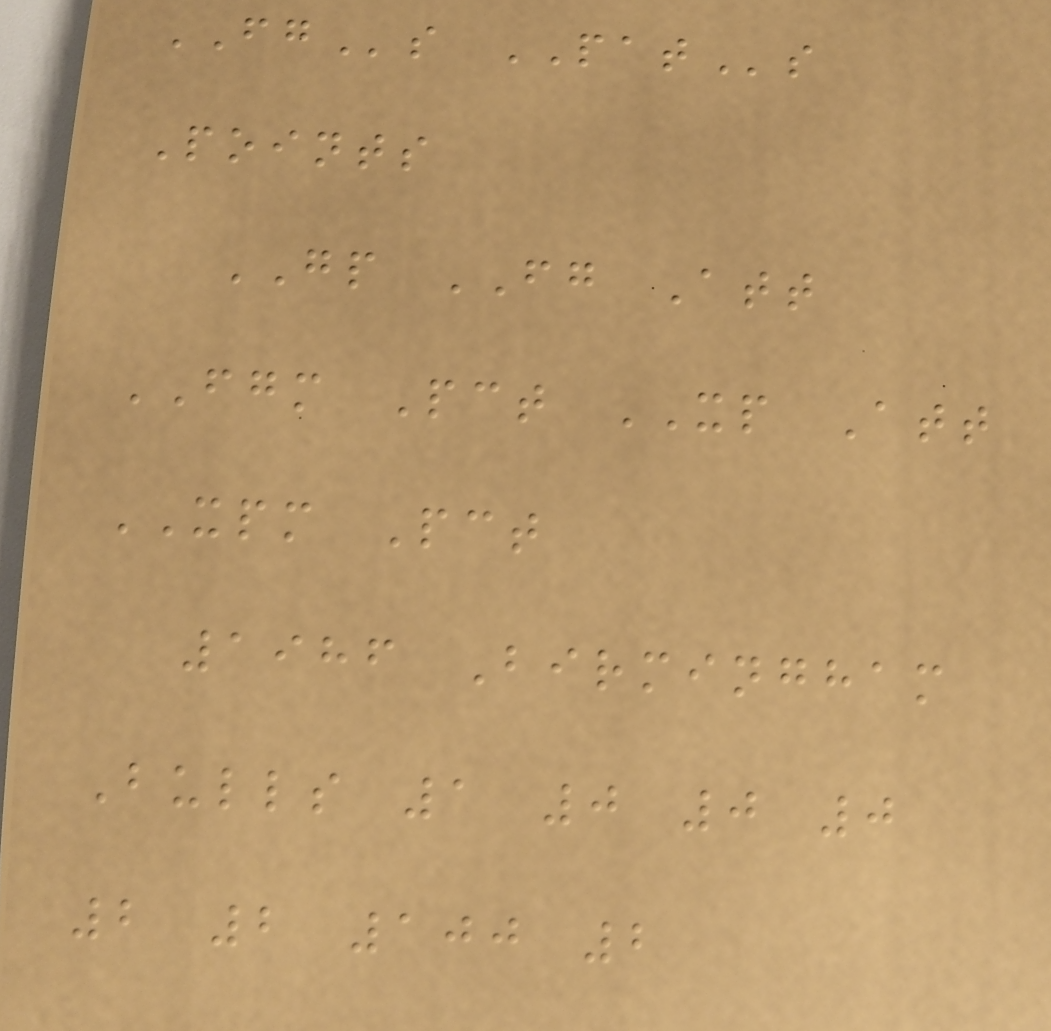FGs PATs
Points
GP FG Att
FGM Pct XP Att
XPM Pct
1986 Birmingham
Bulls 1 0 0 0
2 2 100 2
